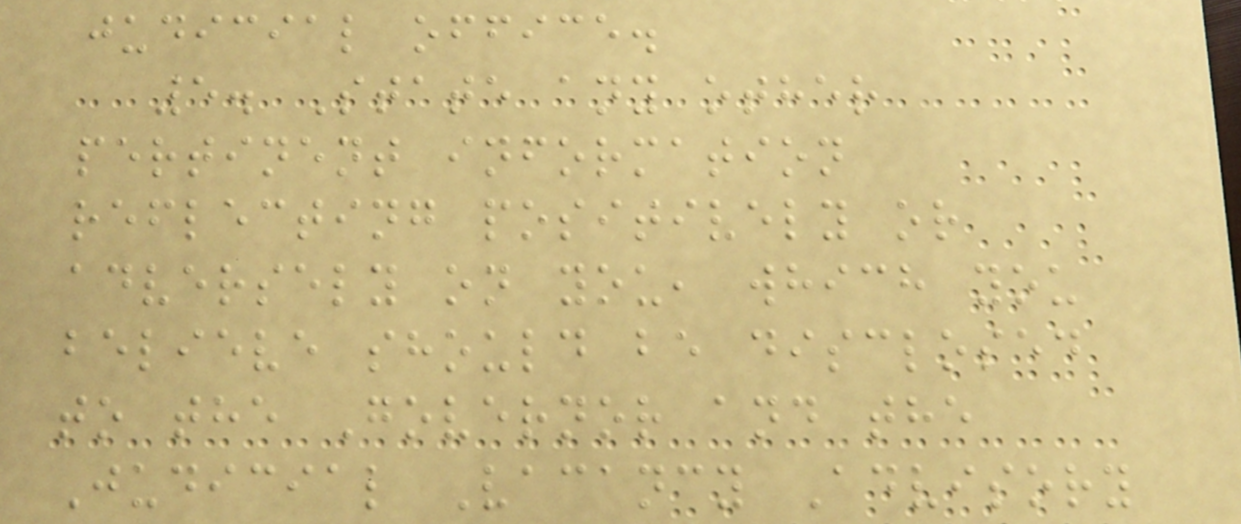judicial office.
5. State any other
pertinent information
reflecting positively or
adversely on you, which you
believe should be disclosed
to the Governor and the
Judicial Vacancy Advisory
